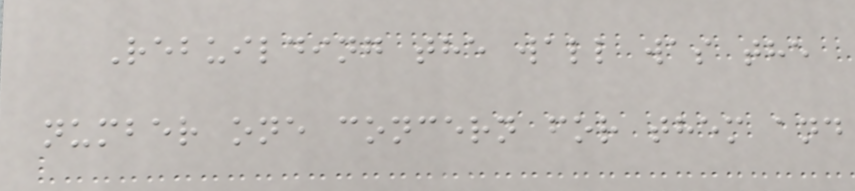Rebuilding the wall was the
number one concern for them and
